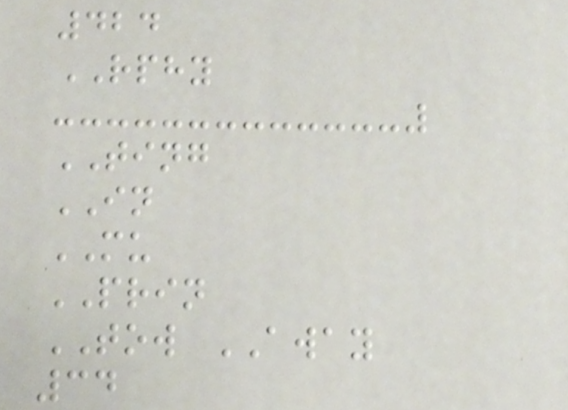424
RPHY
TING
IN
MU
PRIN
TOW AWAY
34
